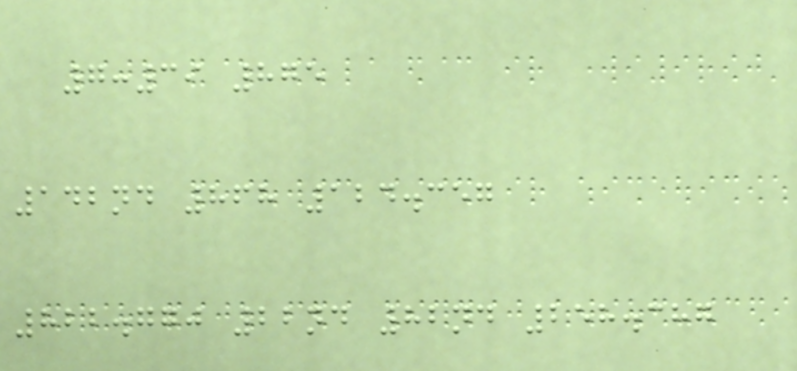7:39 875
142nd 868 124.357
822.770 22nd 82nd 258.387
